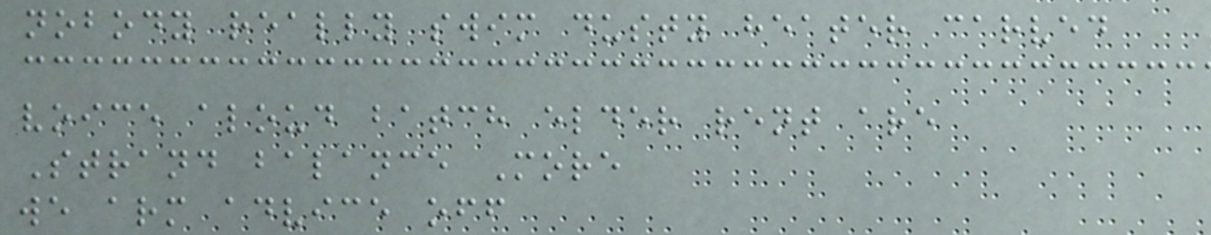nobody really swim dusty heater carved
voice aloud batch elder rent are
Strand balance More
we arm advice off
